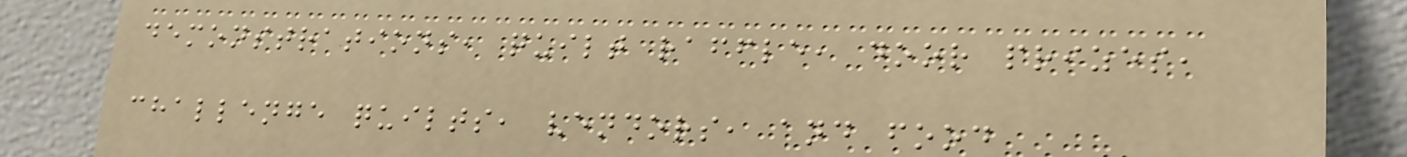demonstrations, quilt raffle, door prizes,
challenge quilts, vendors, and food
